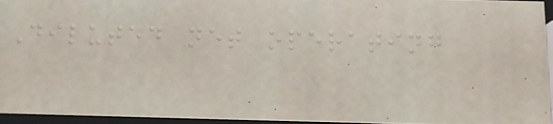Diluted net operating
